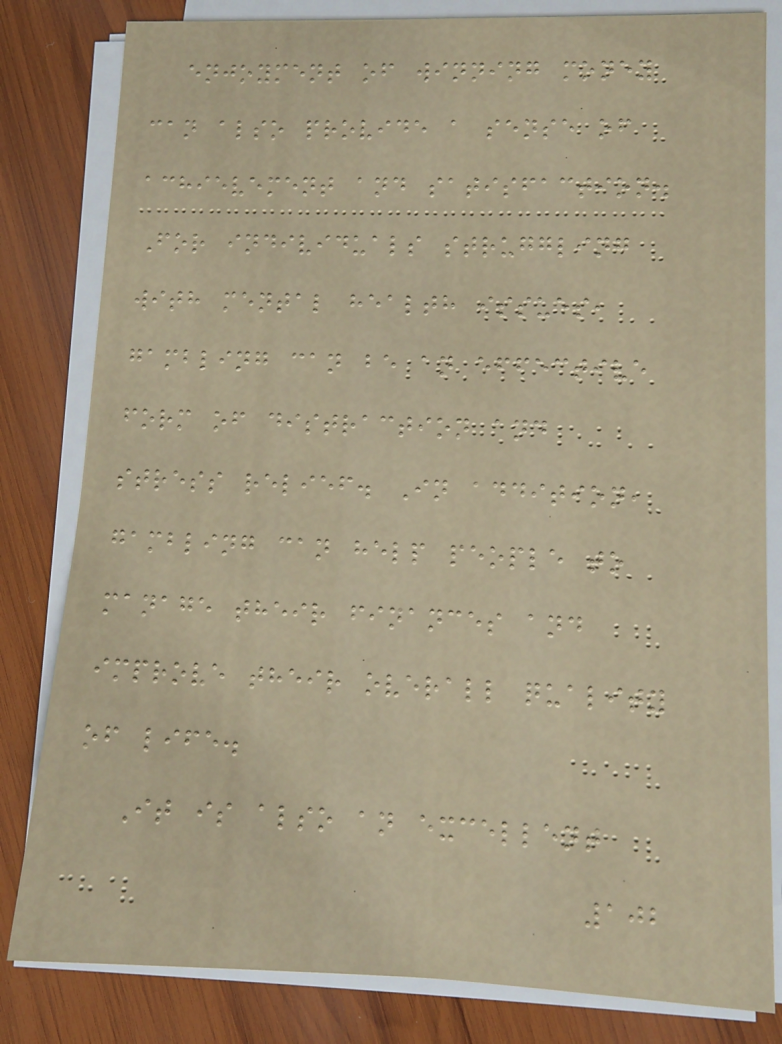enjoyment of winning money
can also provide a sense of
achievement and satisfaction.
For individuals struggling
with mental health issues,
gambling can be an effective
form of distraction and
stress relief. In addition,
gambling can help people to
manage their finances and
improve their overall quality
of life.
It is also an excellent
102
